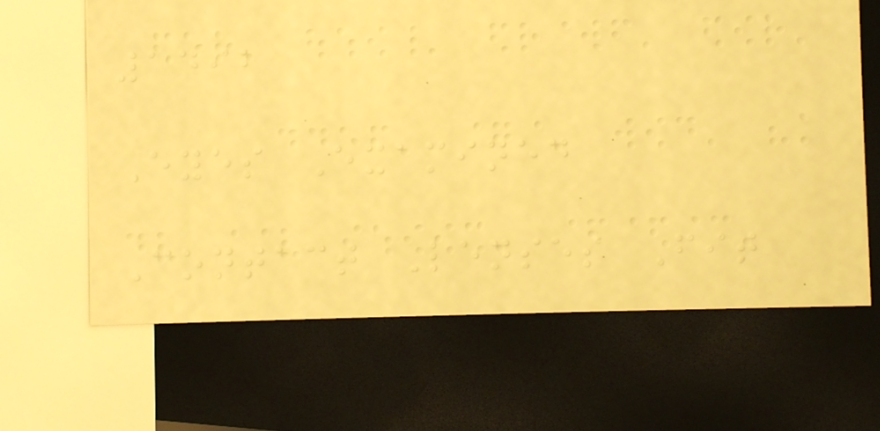1492
Eyes Examined
Contact Lenses Fit
